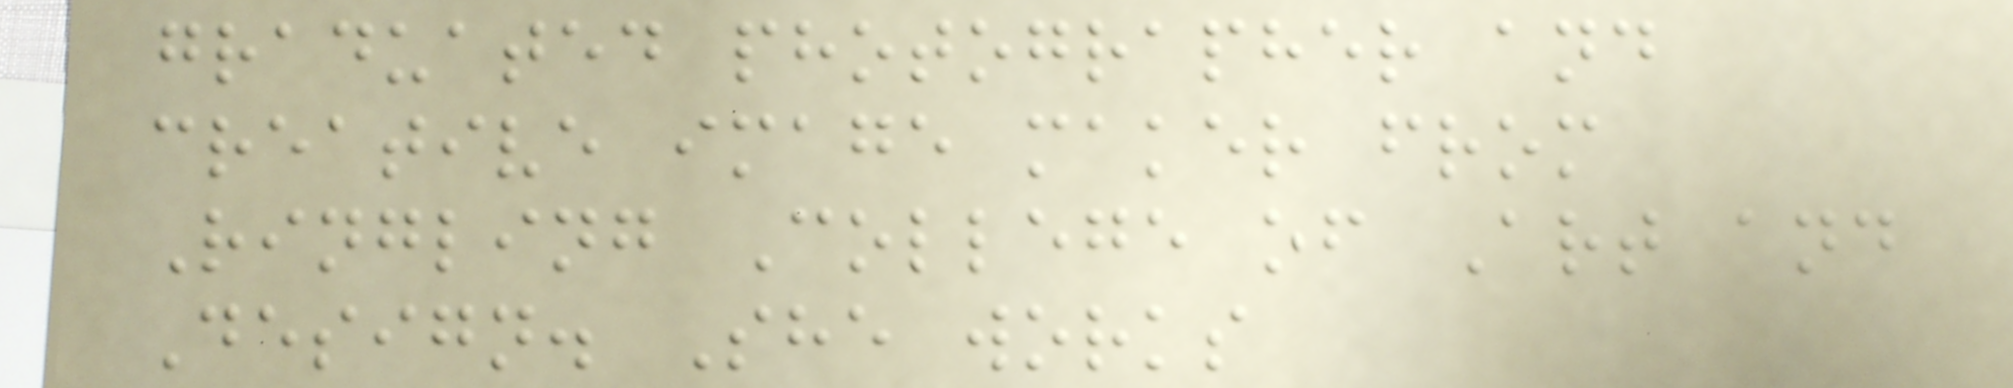graduated photographer and
creative image maker from
Ringling College of Art and
Design. She works
